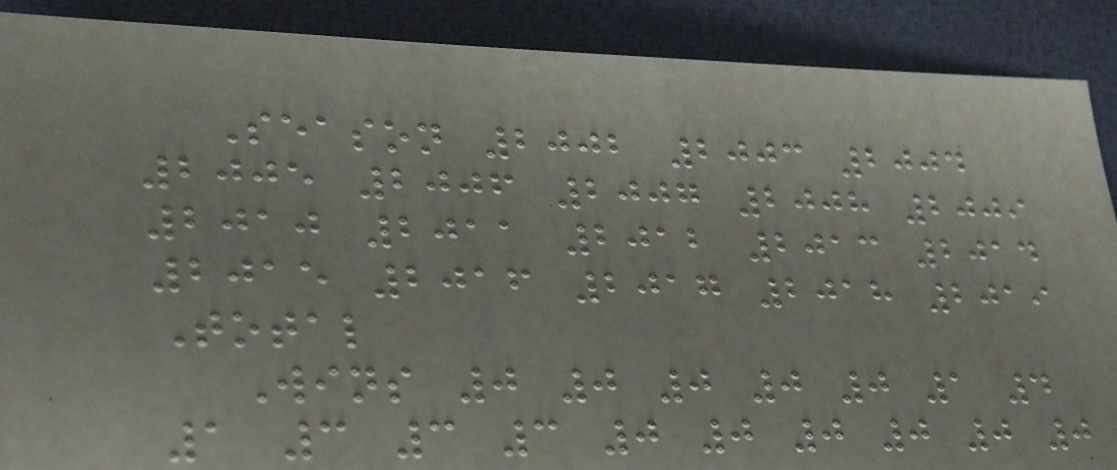Season 2002 2003 2004
2005 2006 2007 2008 2009
2010 2011 2012 2013 2014
2015 2016 2017 2018 2019
Total
Wins 0 0 0 0 0 1 4
1 3 3 3 0 0 0 0 0 0
